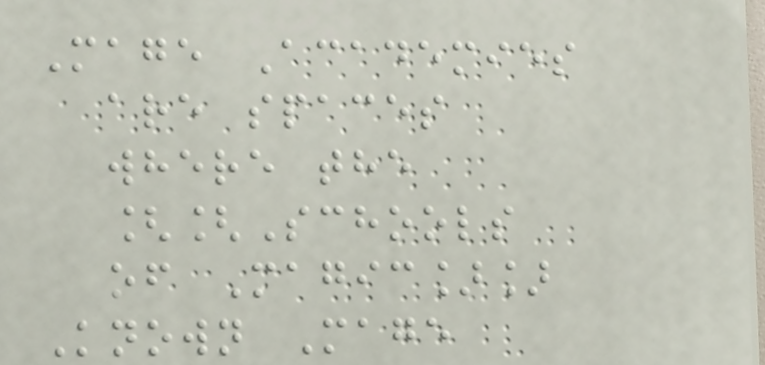Mage Academies
are spaces
where the
[[Schools
of Magic]]
Known Mage
